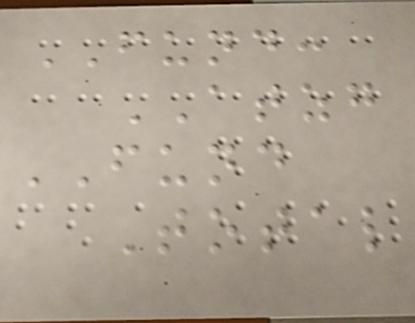FUND:
ATZG
FUND
Total
